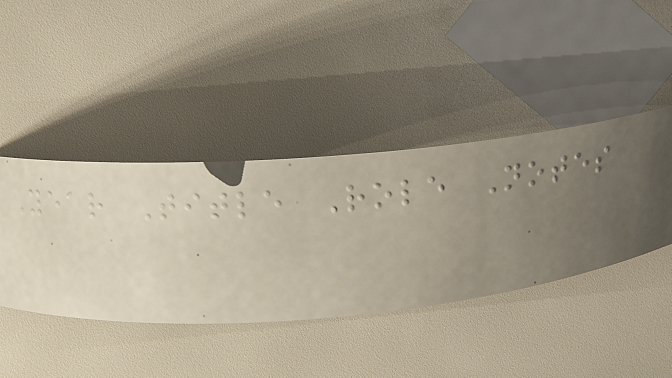Year Title Role Notes
